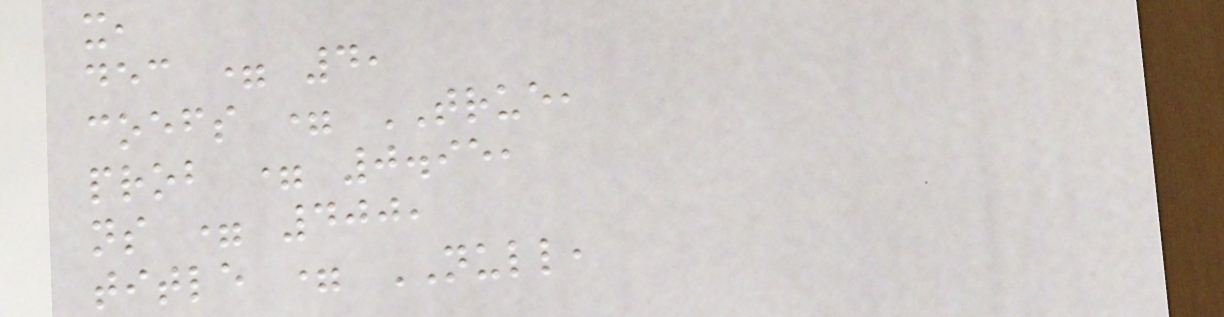x,
dec = 4,
coefs = TRUE,
prob = 0.95,
ns = 400,
title = NULL,
